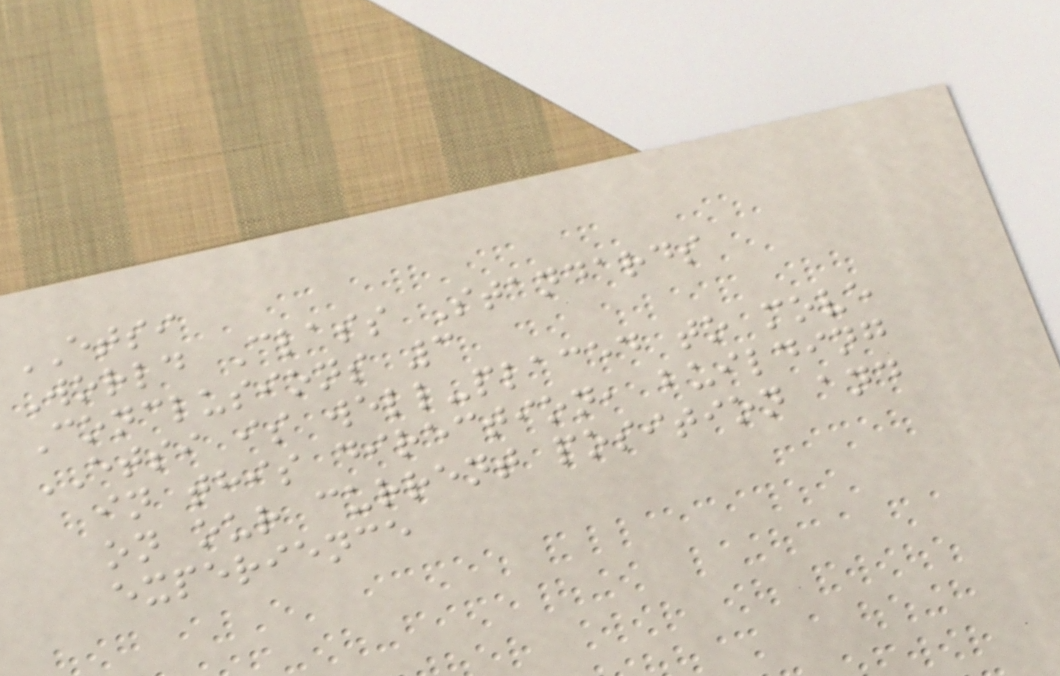ETSI
World Class Standards
Conclusions 3
ETSI is well-placed to move
in this direction, building
on our current position and
experience
